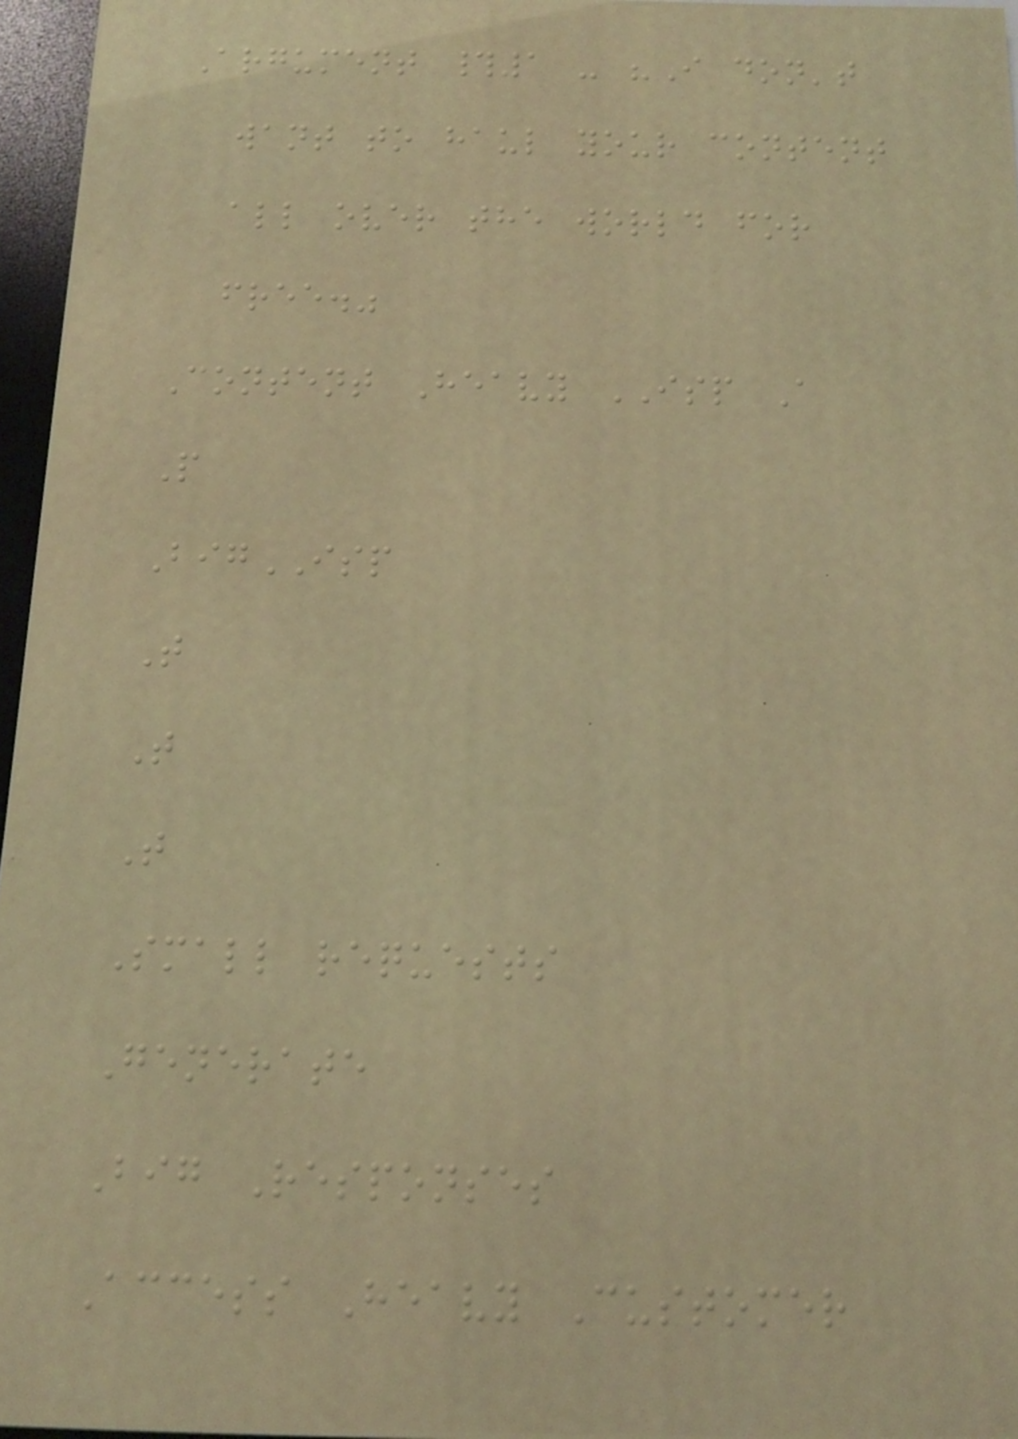Argument #1 - "I don't
want to haul your content
all over the world for
free."
Content Heavy ISP A
P
BigISP
T
T
T
Small requests
Generate
Big Responses
Access Heavy Customer
